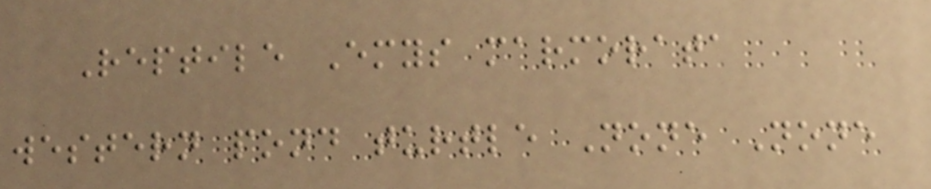Reptile Emys marmorata
western pond turtle None None
